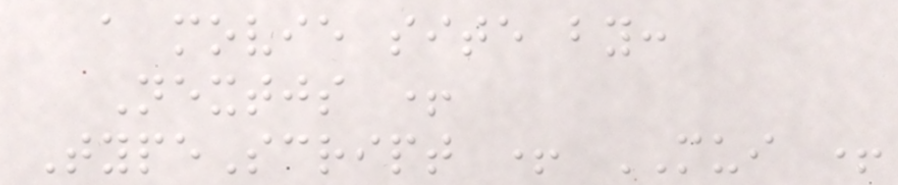a movie site by:
Nextjs +
TypeScript + MUI +
